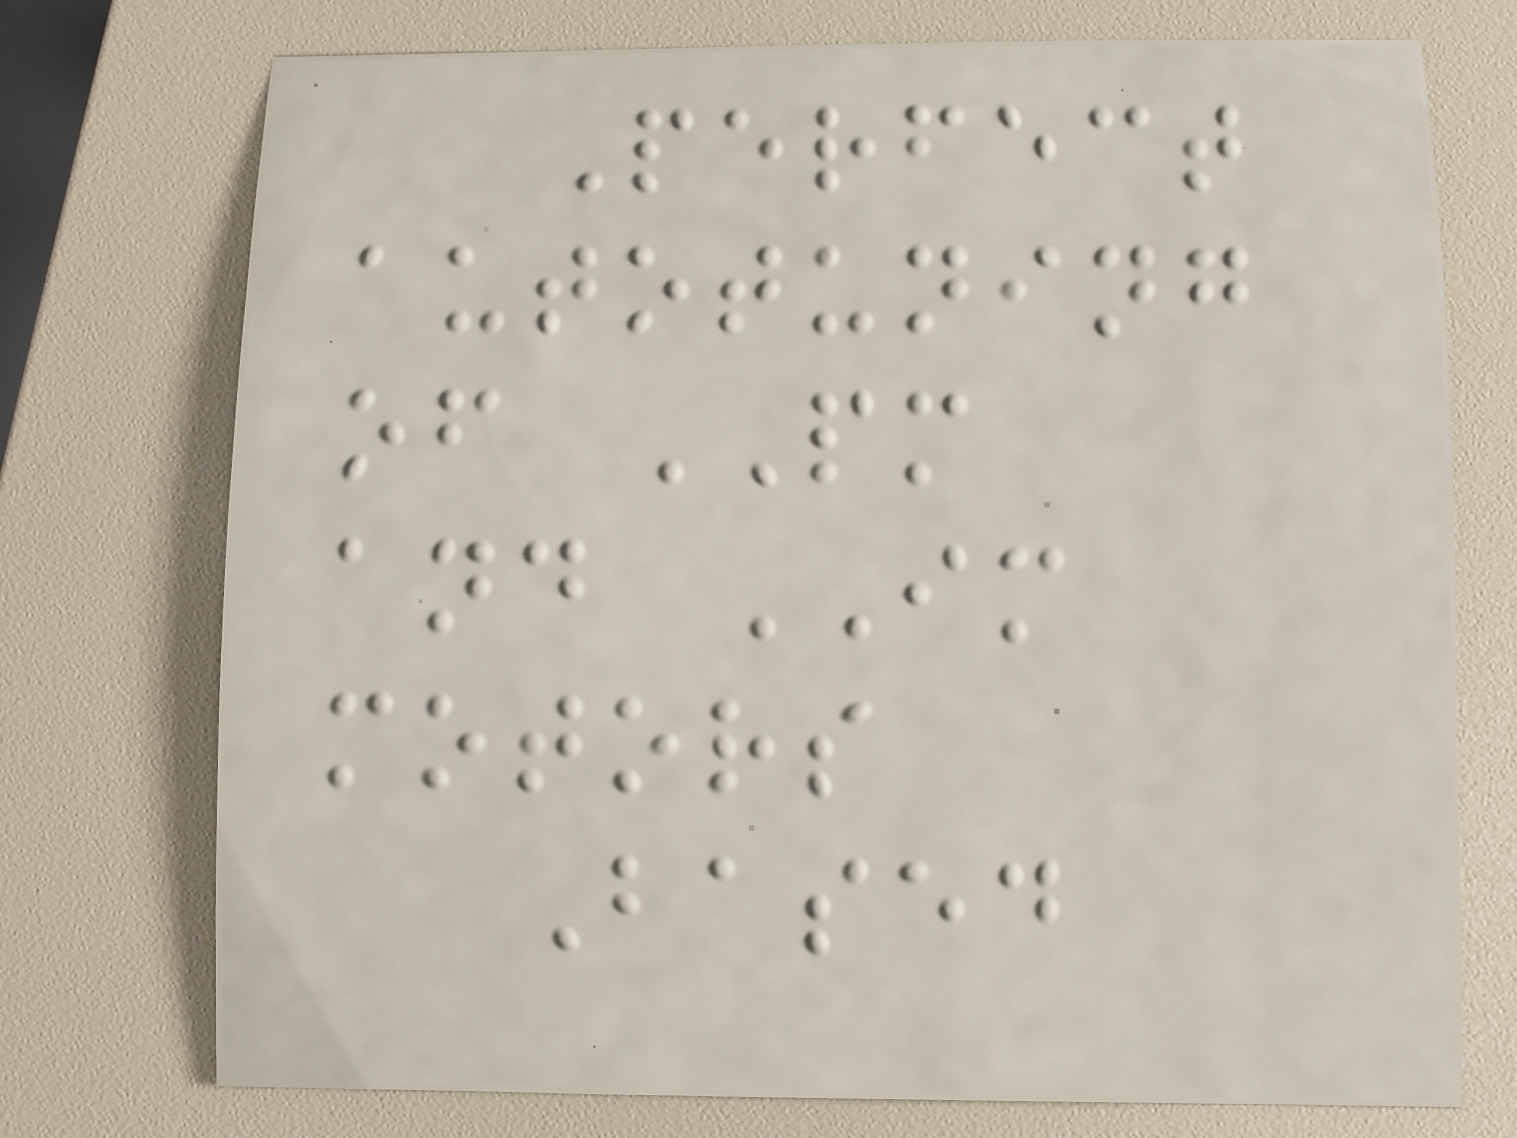Perfect
autotuning
of PM
and IM
motors
Based
